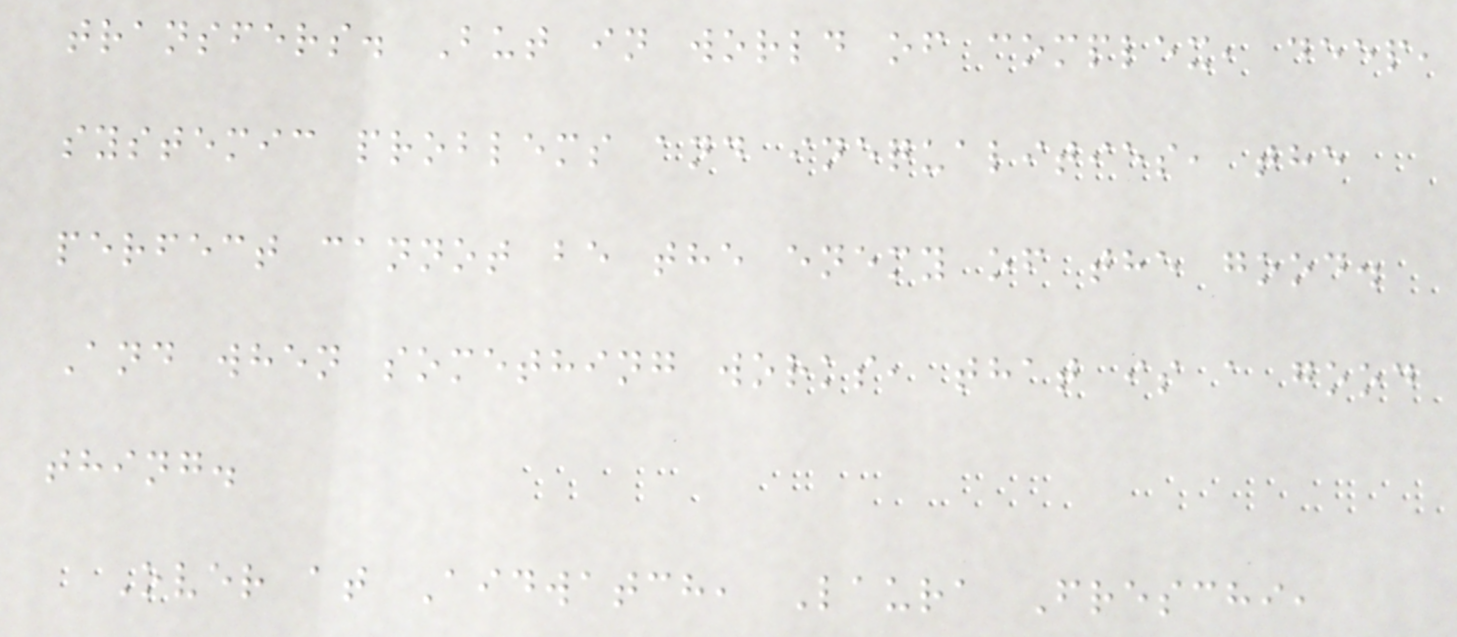transfers. But in world of complex, deep,
systemic problems and inequalities, the
perfect cannot be the enemy of the good.
And when something works, that is a good
thing.
Over at Aidwatch, Laura Freschi,
